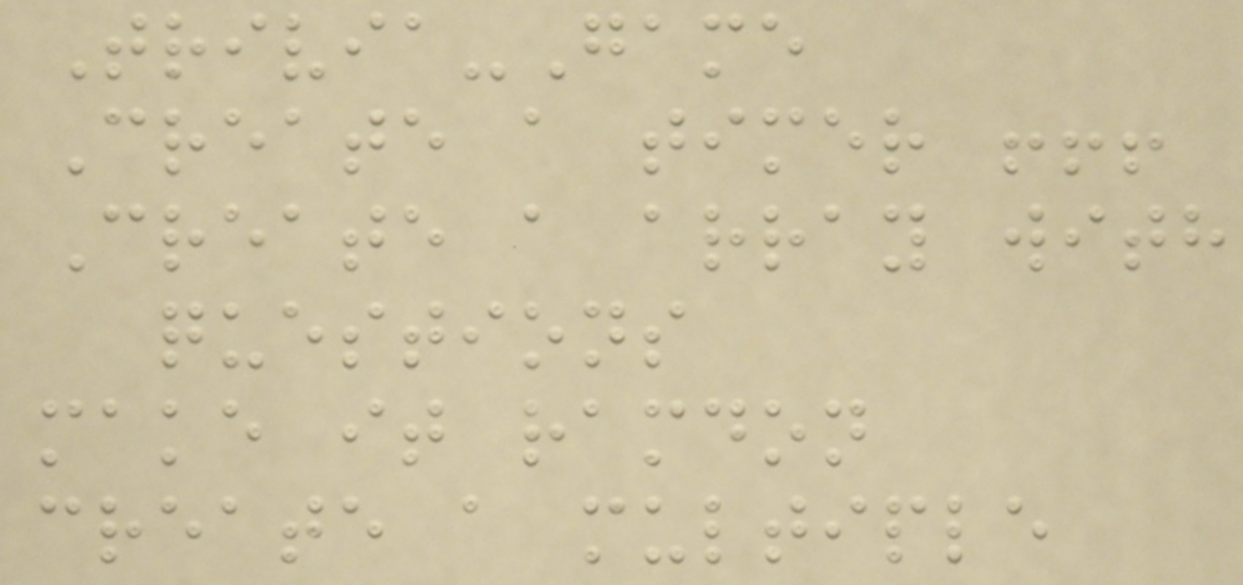Trivia-Game
Create a timer !!!
Create a array with
questions
make it ramdon
create a multiple
